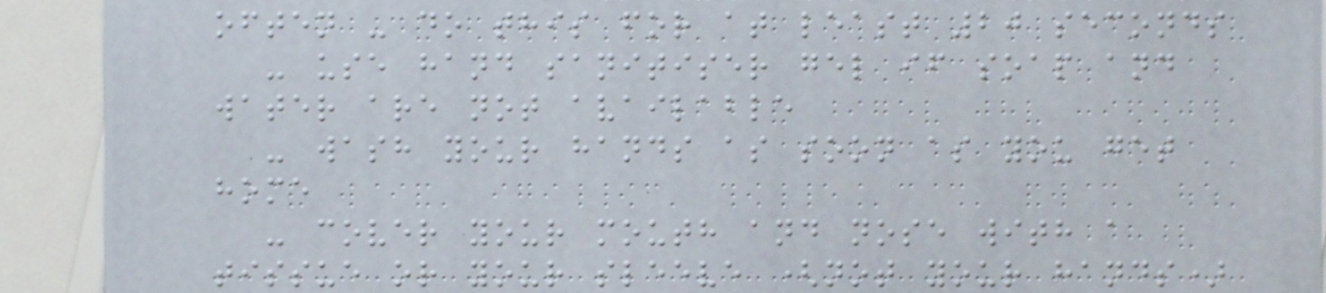often - do this for at least 20 seconds
- use hand sanitiser gel if soap and
water are not available
- wash your hands as soon as you get
home
- cover your mouth and nose with a
tissue or your sleeve (not your hands)
